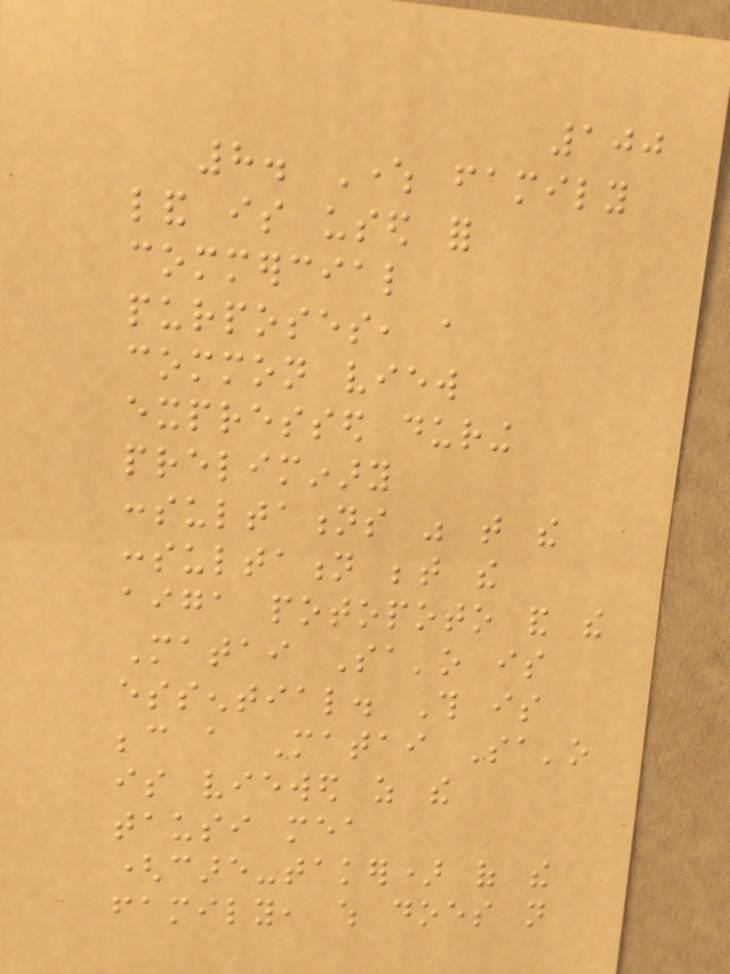100
8. Where family
land is used for
commercial
purposes, a
common view
expressed during
preliminary
consultations was that the
consultation between the
aiga potopoto and the
Matai Sa'o is
essential. This is
because a Matai Sa'o
is viewed as the
tausi mea
(care-taker) of the
family, which does not
